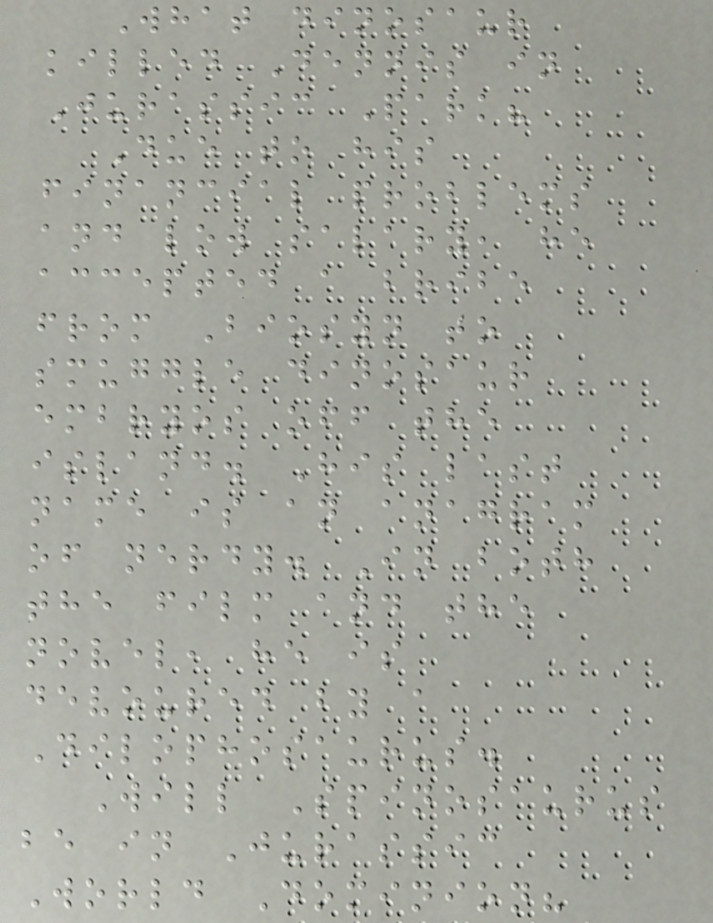What dinosaur
killed Dennis in
Jurassic Park?
Due to his
financial problems
and low salary, he
accepted a bribe
from Biosyn to
smuggle dinosaur
embryos off the
island. His last
name is an anagram
of nerdy. In both
the film and the
novel, he is
devoured by a
Dilophosaurus.
Will Spinosaurus
be in Jurassic
World Dominion?
